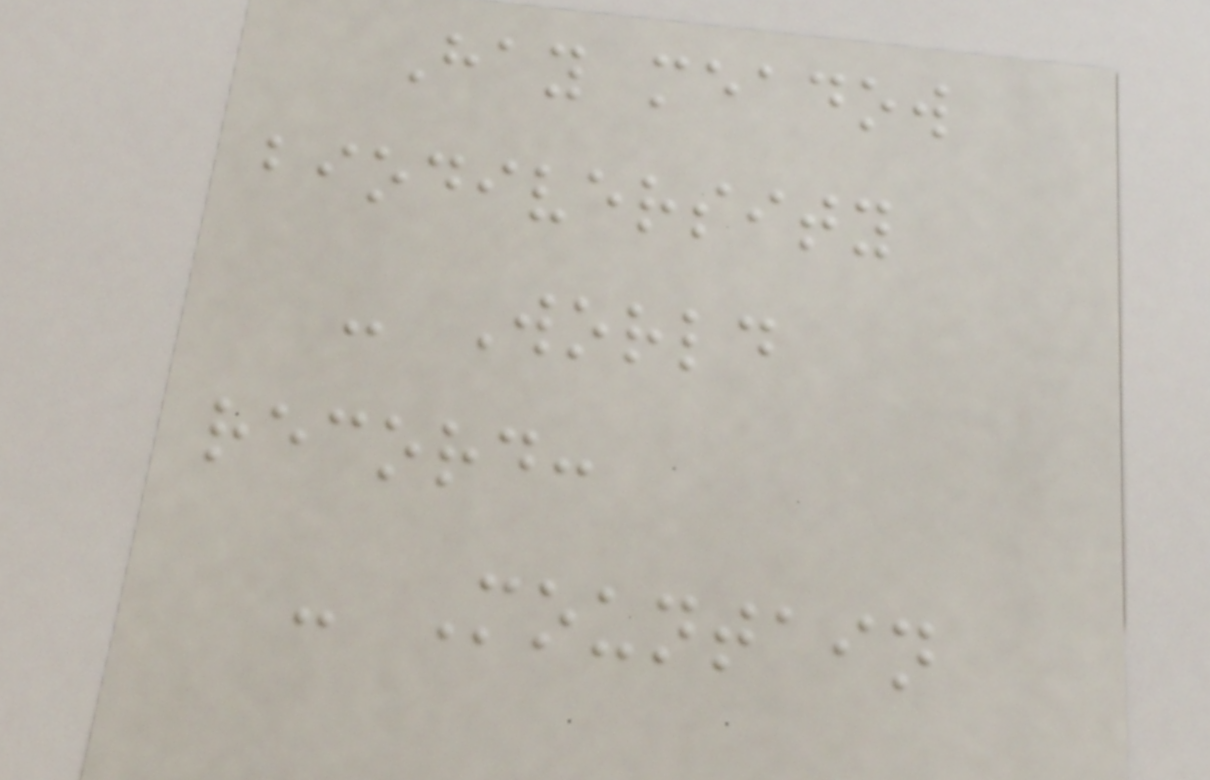Hay meadow
biodiversity
- World
record:
- Mountain
